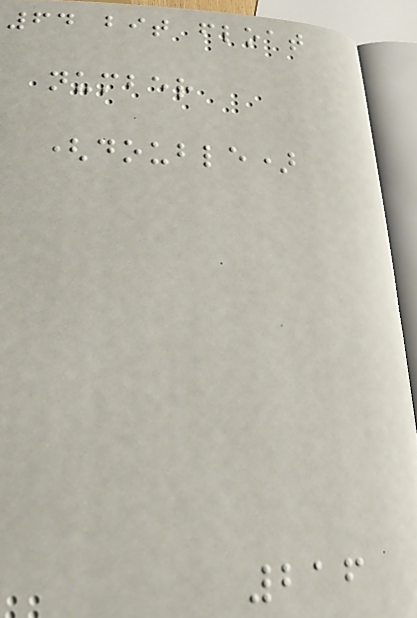64 bit float
number
(double)
216
